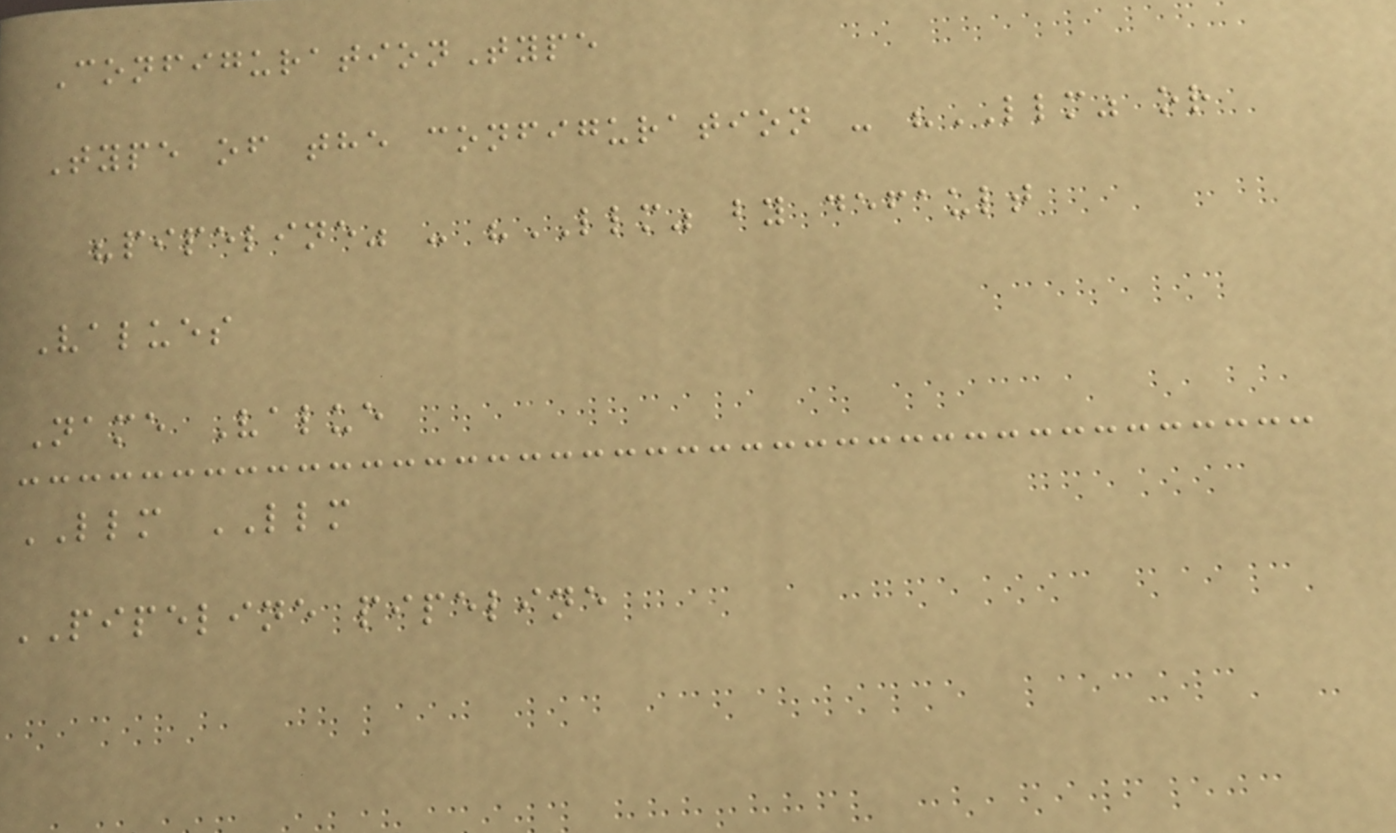ConfigurationType
Type of the configuration - "LLM" or
"pipeline" - "LLM" by default
Values
Name Value
LLM LLM
PIPELINE pipeline
